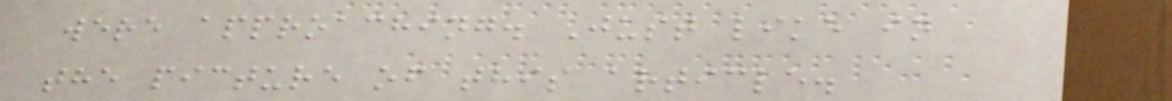were approaching. Just like in
the picture of this article.
